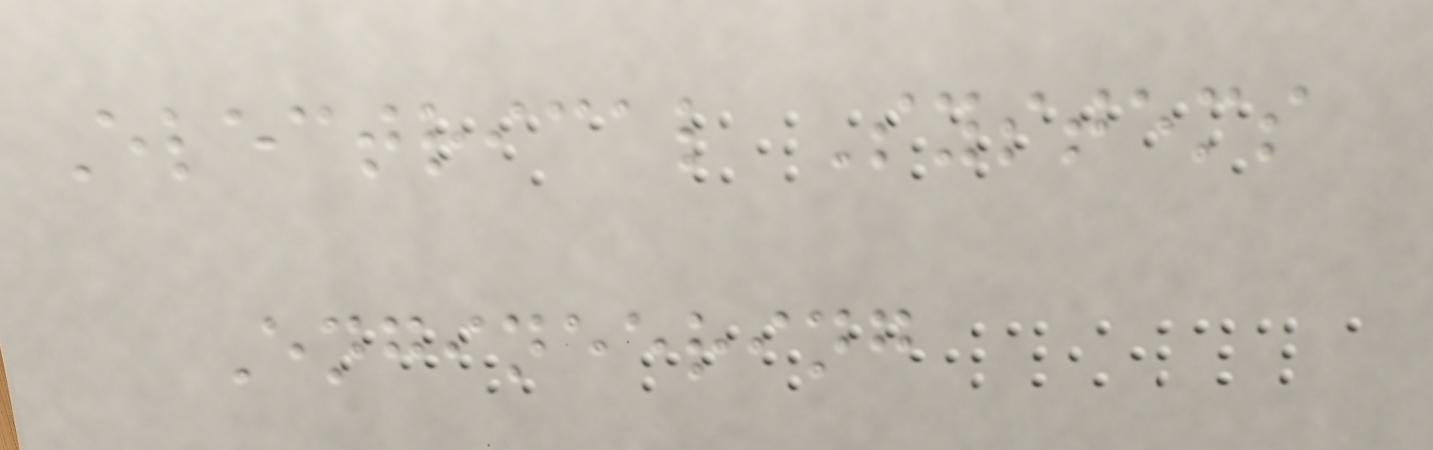Electrical Systems
Engineering
